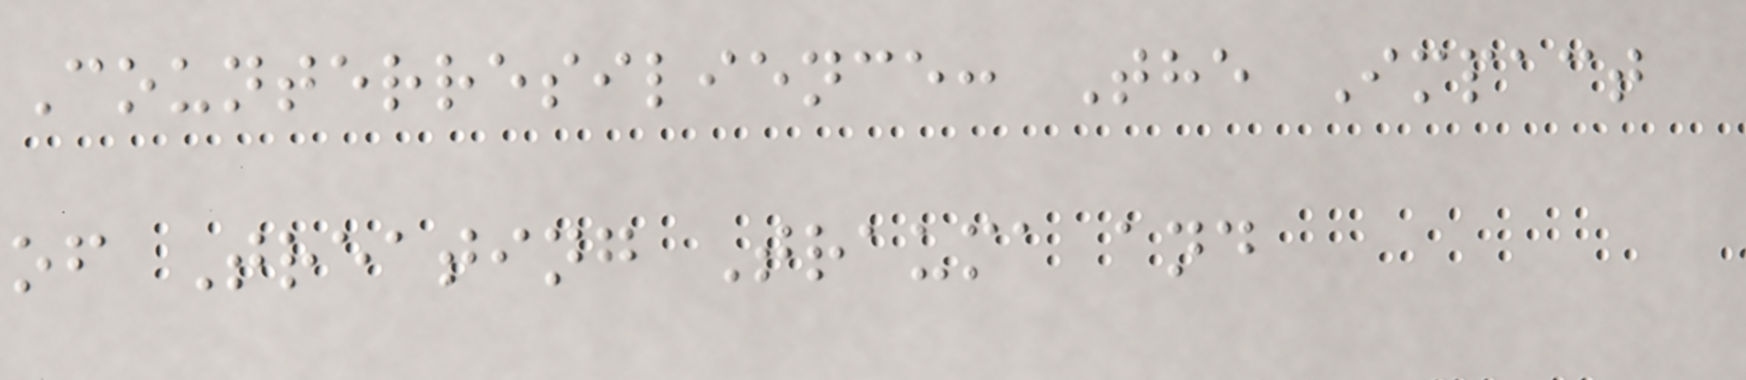Counterresilience: The Impact
of Treating Trauma and
